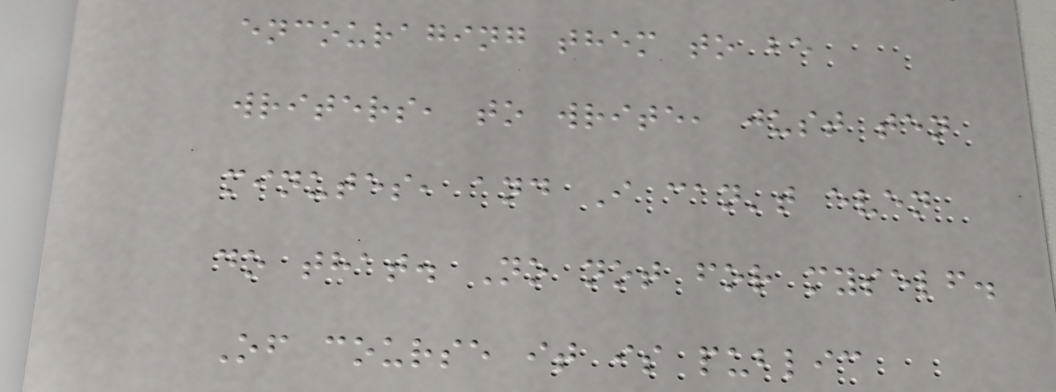encouraging them to be
writers, to write, just ten
minutes, and I can't even
do that. No not for myself.
Of course it is public
